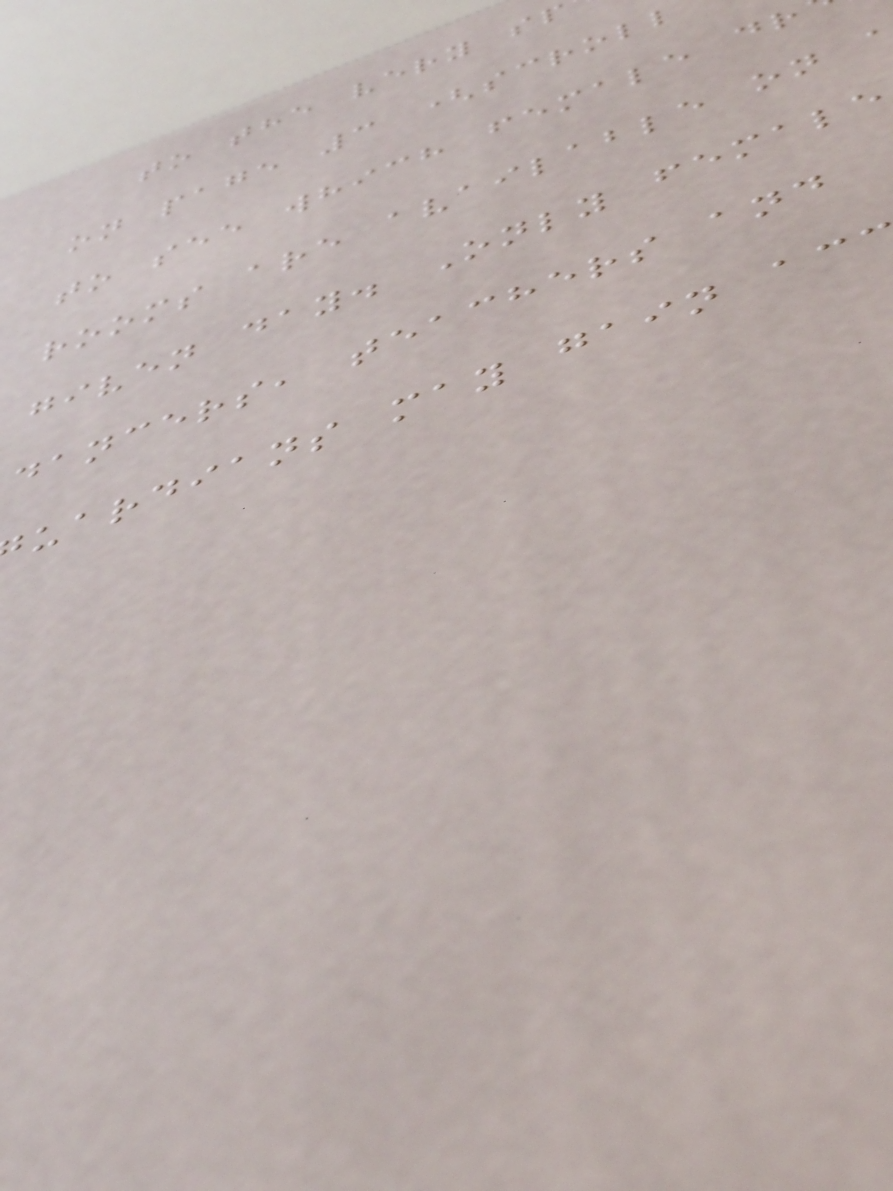to the very sp
on page 3 (scroll
to see which female dr
rooms are available on
given day. Only female
dancers, teachers and
uardians may gain ac
